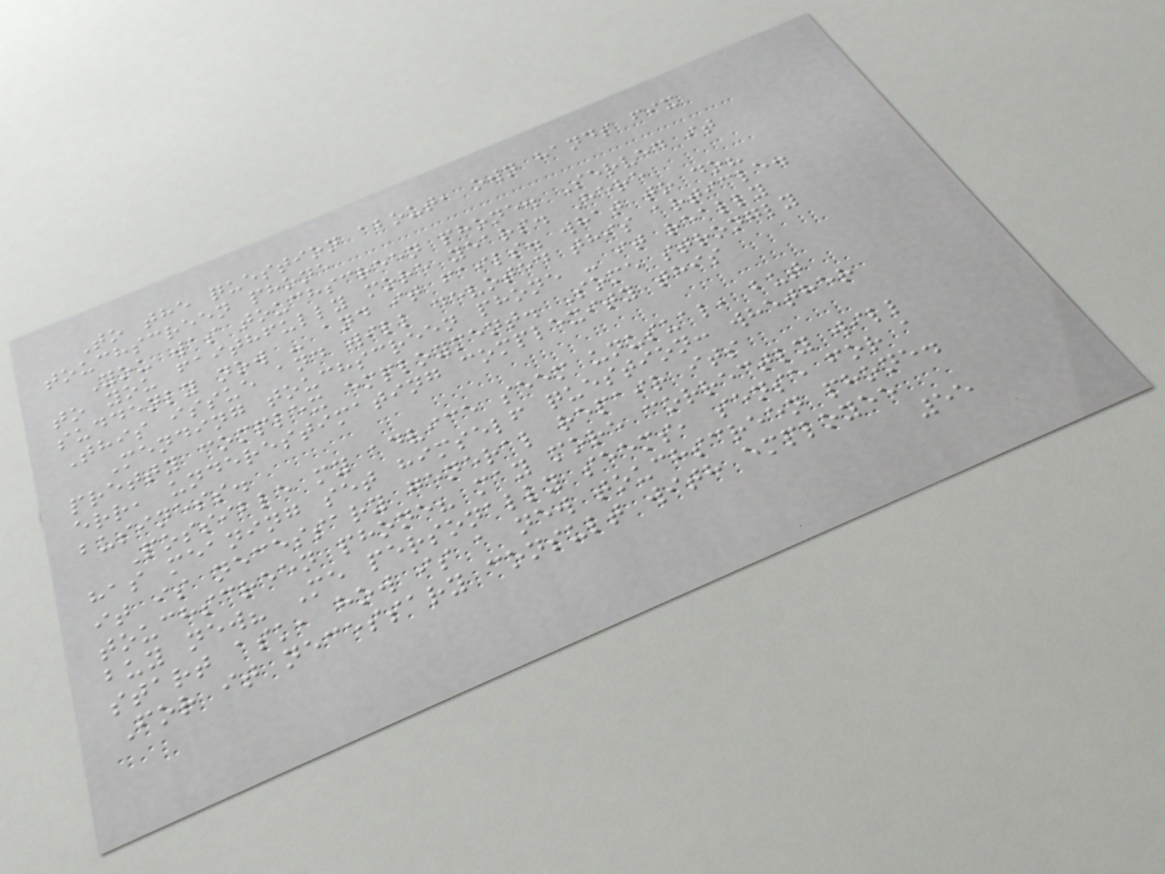To the question about, own hands fix
touchscreen phone
You was touchscreen phone. Served it
to you faithfully more years. Here
suddenly now - and it fails. what to do?
This issue and will devoted this article.
Mending touchscreen phone - it really
pretty complex employment. Some strongly
err, underestimating complexity this
business.
Possible my advice seem unusual, but
has meaning set himself question: whether
it is necessary general repair its
touchscreen phone? may more correctly will
buy new? Me personally seems, sense for a
start ask, how is a new touchscreen phone.
For it necessary consult with employee
55
